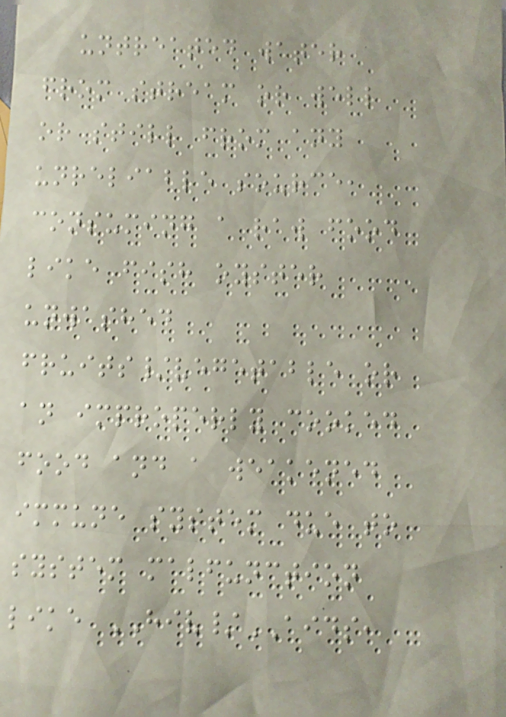untreated water
from stream or well
or still from any
unreliable source,
consuming a raw food
like fish oyster
unwashed
fruits/vegetable or
an improperly cooked
food and a weakened
immune system due to
system malfunction
like HIV/AIDS,
